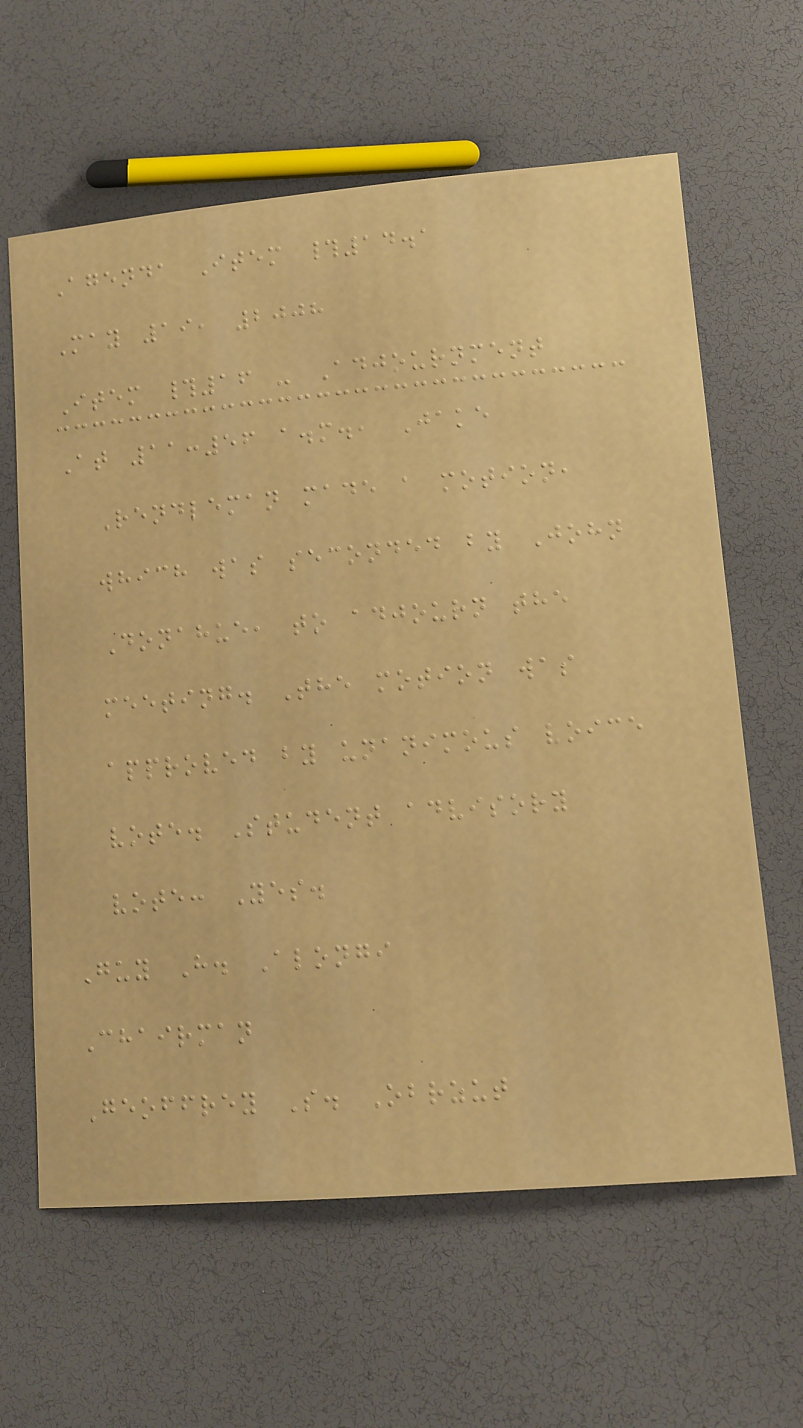Agenda Item #14.1
May 19, 2008
Item #16 - Adjournment
At 11:56 a.m., Jake
Rendleman made a motion,
which was seconded by John
Donahue, to adjourn the
meeting. The motion was
approved by unanimous voice
vote. Student advisory
vote: Yes.
Guy H. Alongi
Chairman
Geoffrey S. Obrzut
